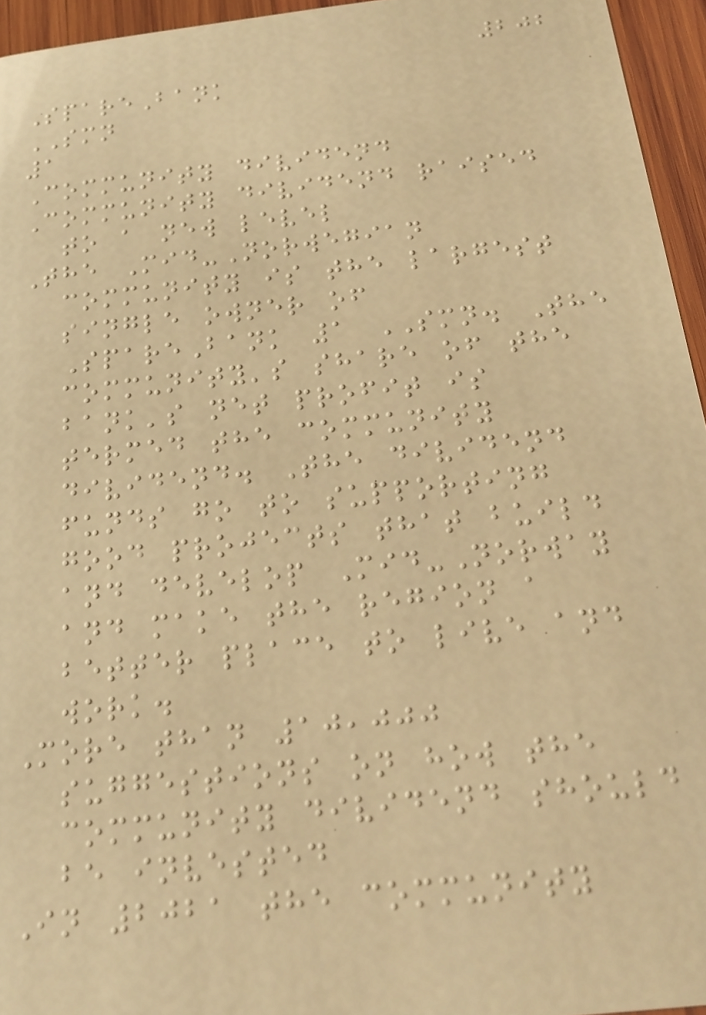202
SpareBank
SMN
1
Community dividend
Community dividend raised
to a new level
The Mid-Norwegian
community is the largest
single owner of
SpareBank 1 SMN. The
community's share of the
bank's net profit is
termed the community
dividend. The dividend
funds go to supporting
good projects that build
and develop Mid-Norway
and make the region a
better place to live and
work.
More than 10,000
suggestions on how the
community dividend should
be invested
In 2021 the community
